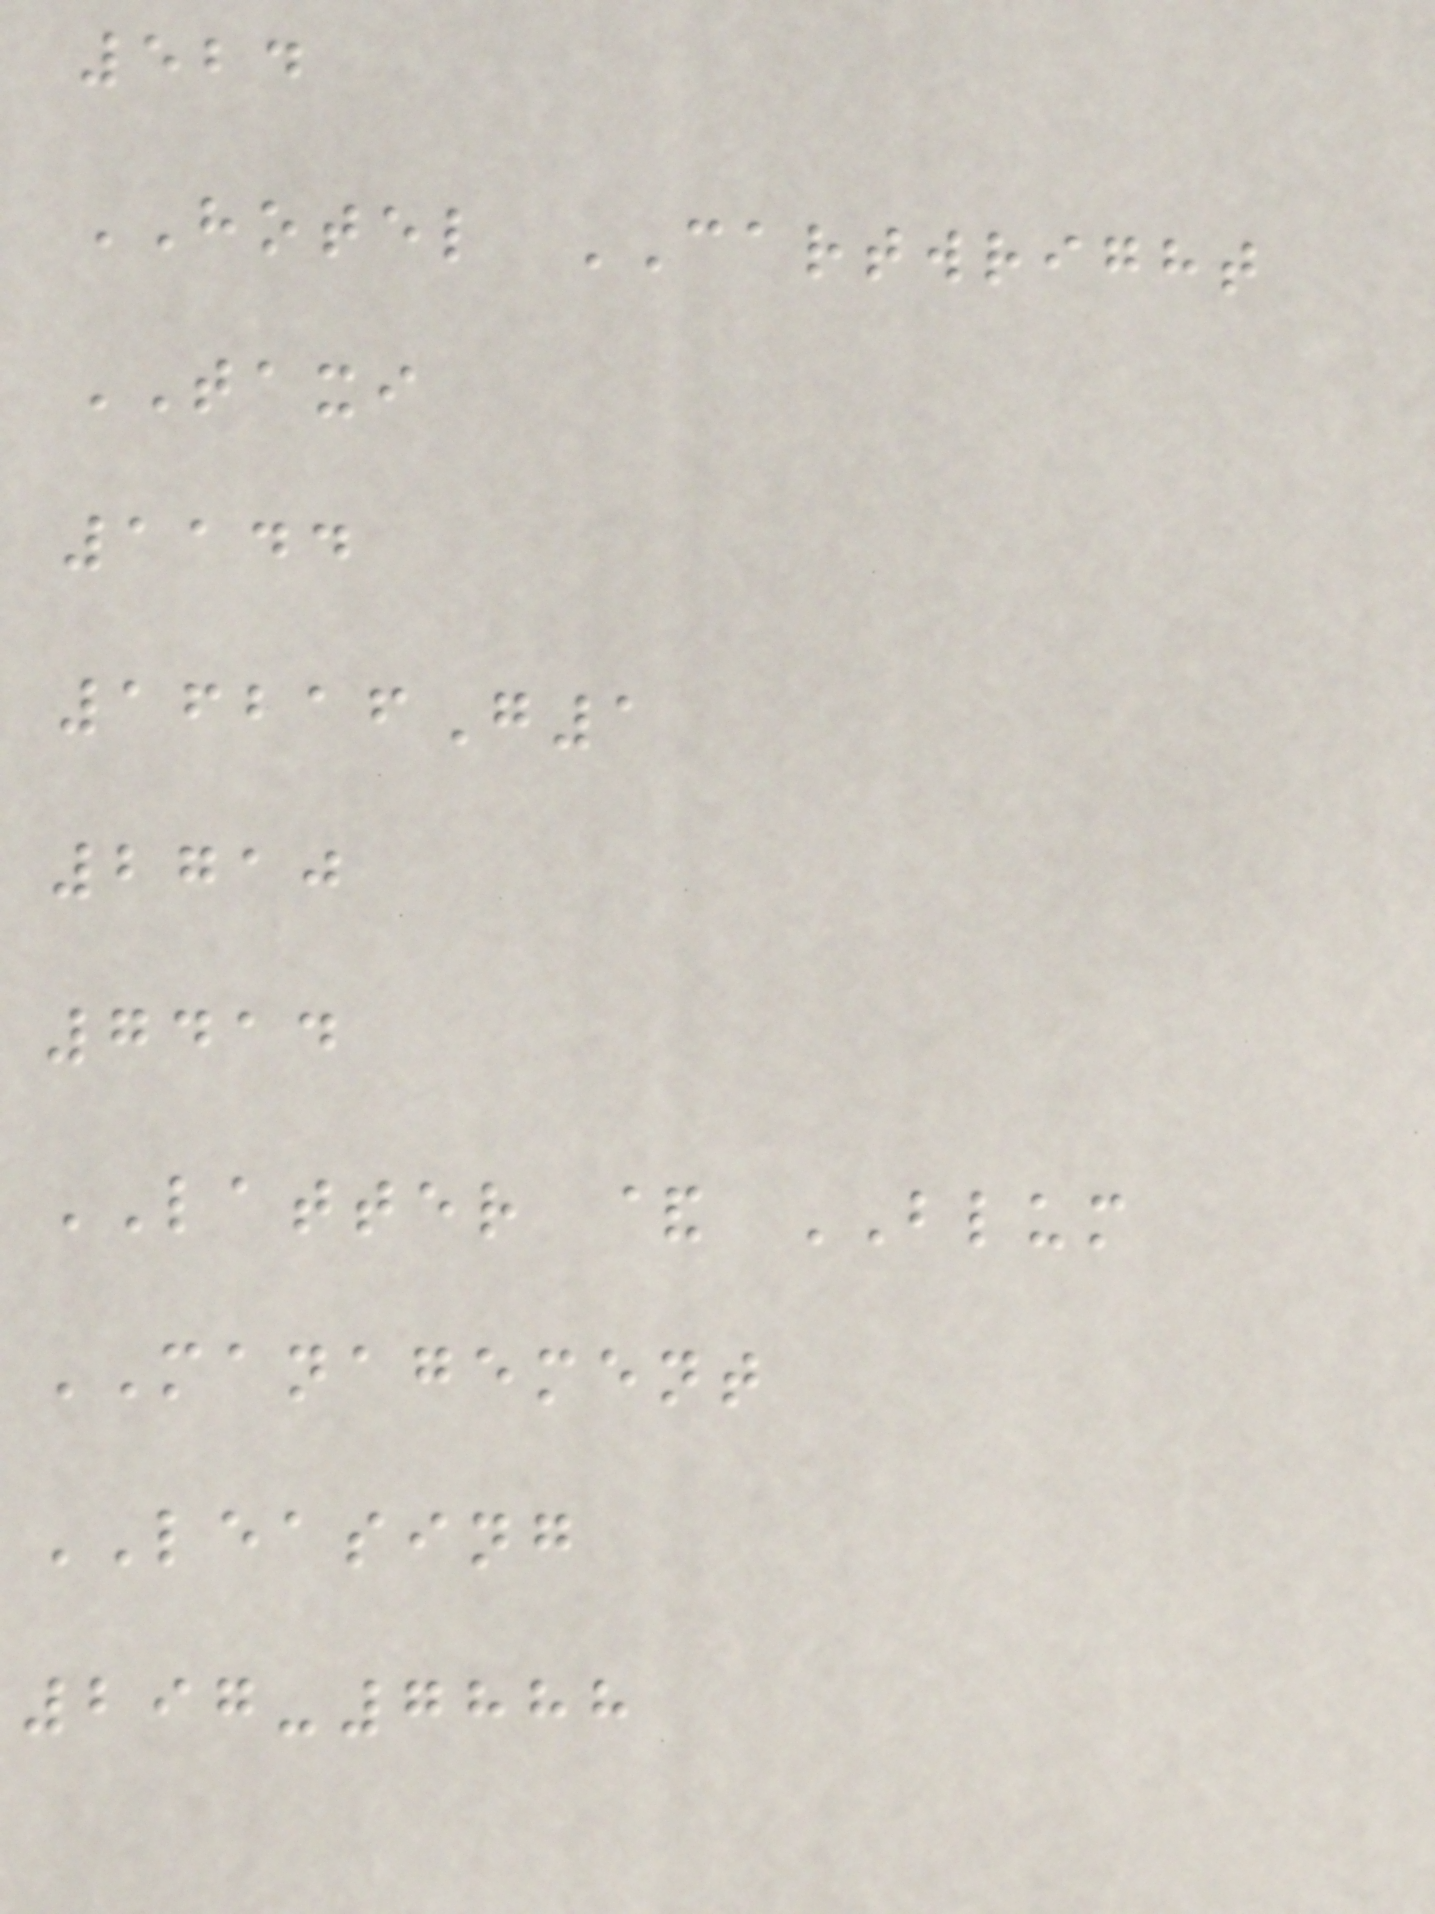524
HOTEL CARTWRIGHT
TAXI
1144
16216G1
2710
7414
LATTER & BLUM
MANAGEMENT
LEASING
297-7888
